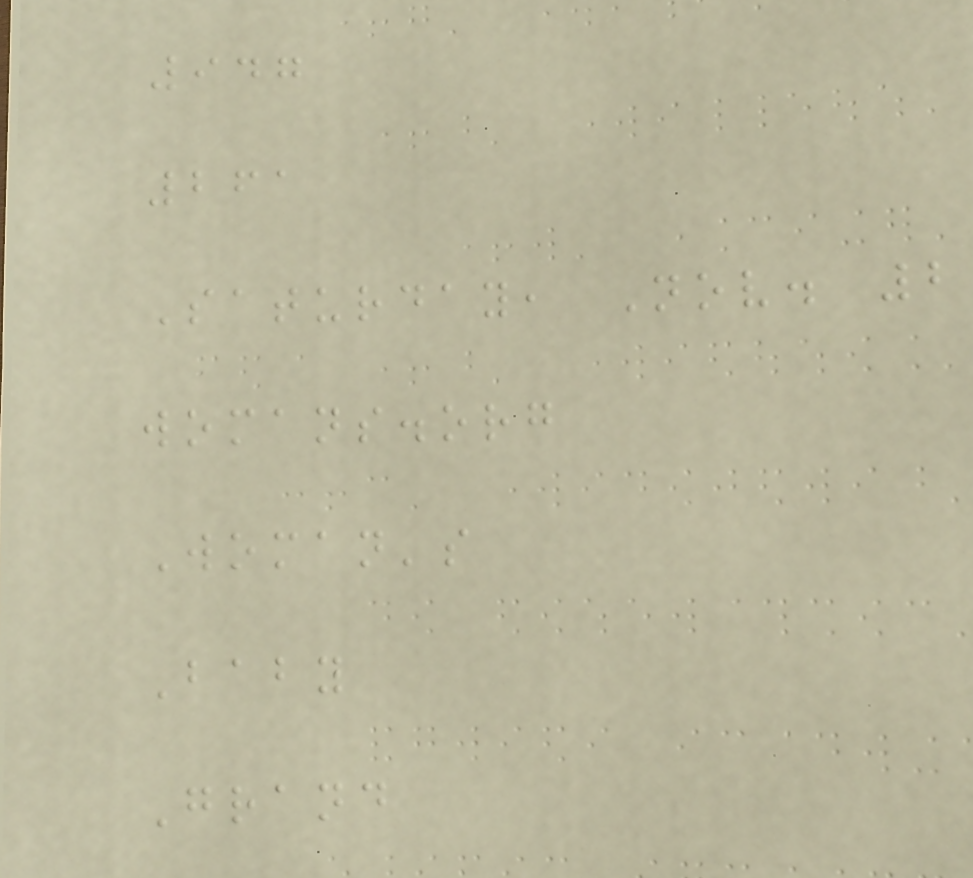947
261
Saturday, Nov. 2
womans.org
Woman's
Baby
Grand
